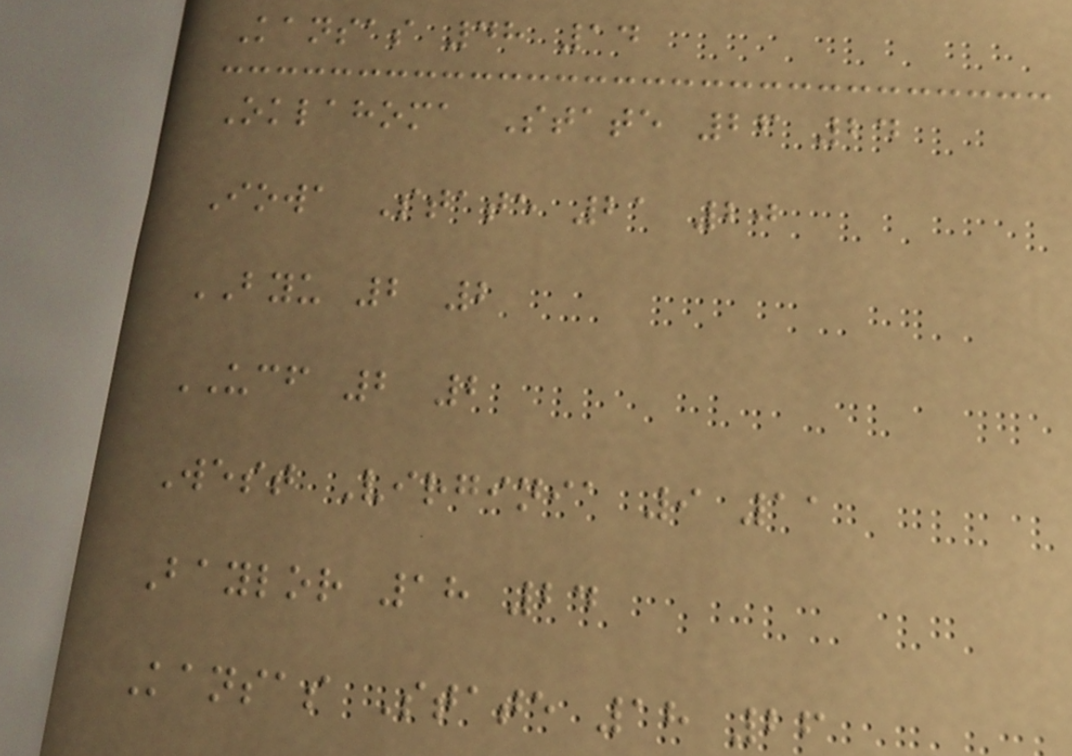Kansas 48 14
Oklahoma State 26 24
Iowa State 21 20
BYU 2 2
UCF 2 2
West Virginia 9 11
Baylor 18 24
Kansas State 18 26
